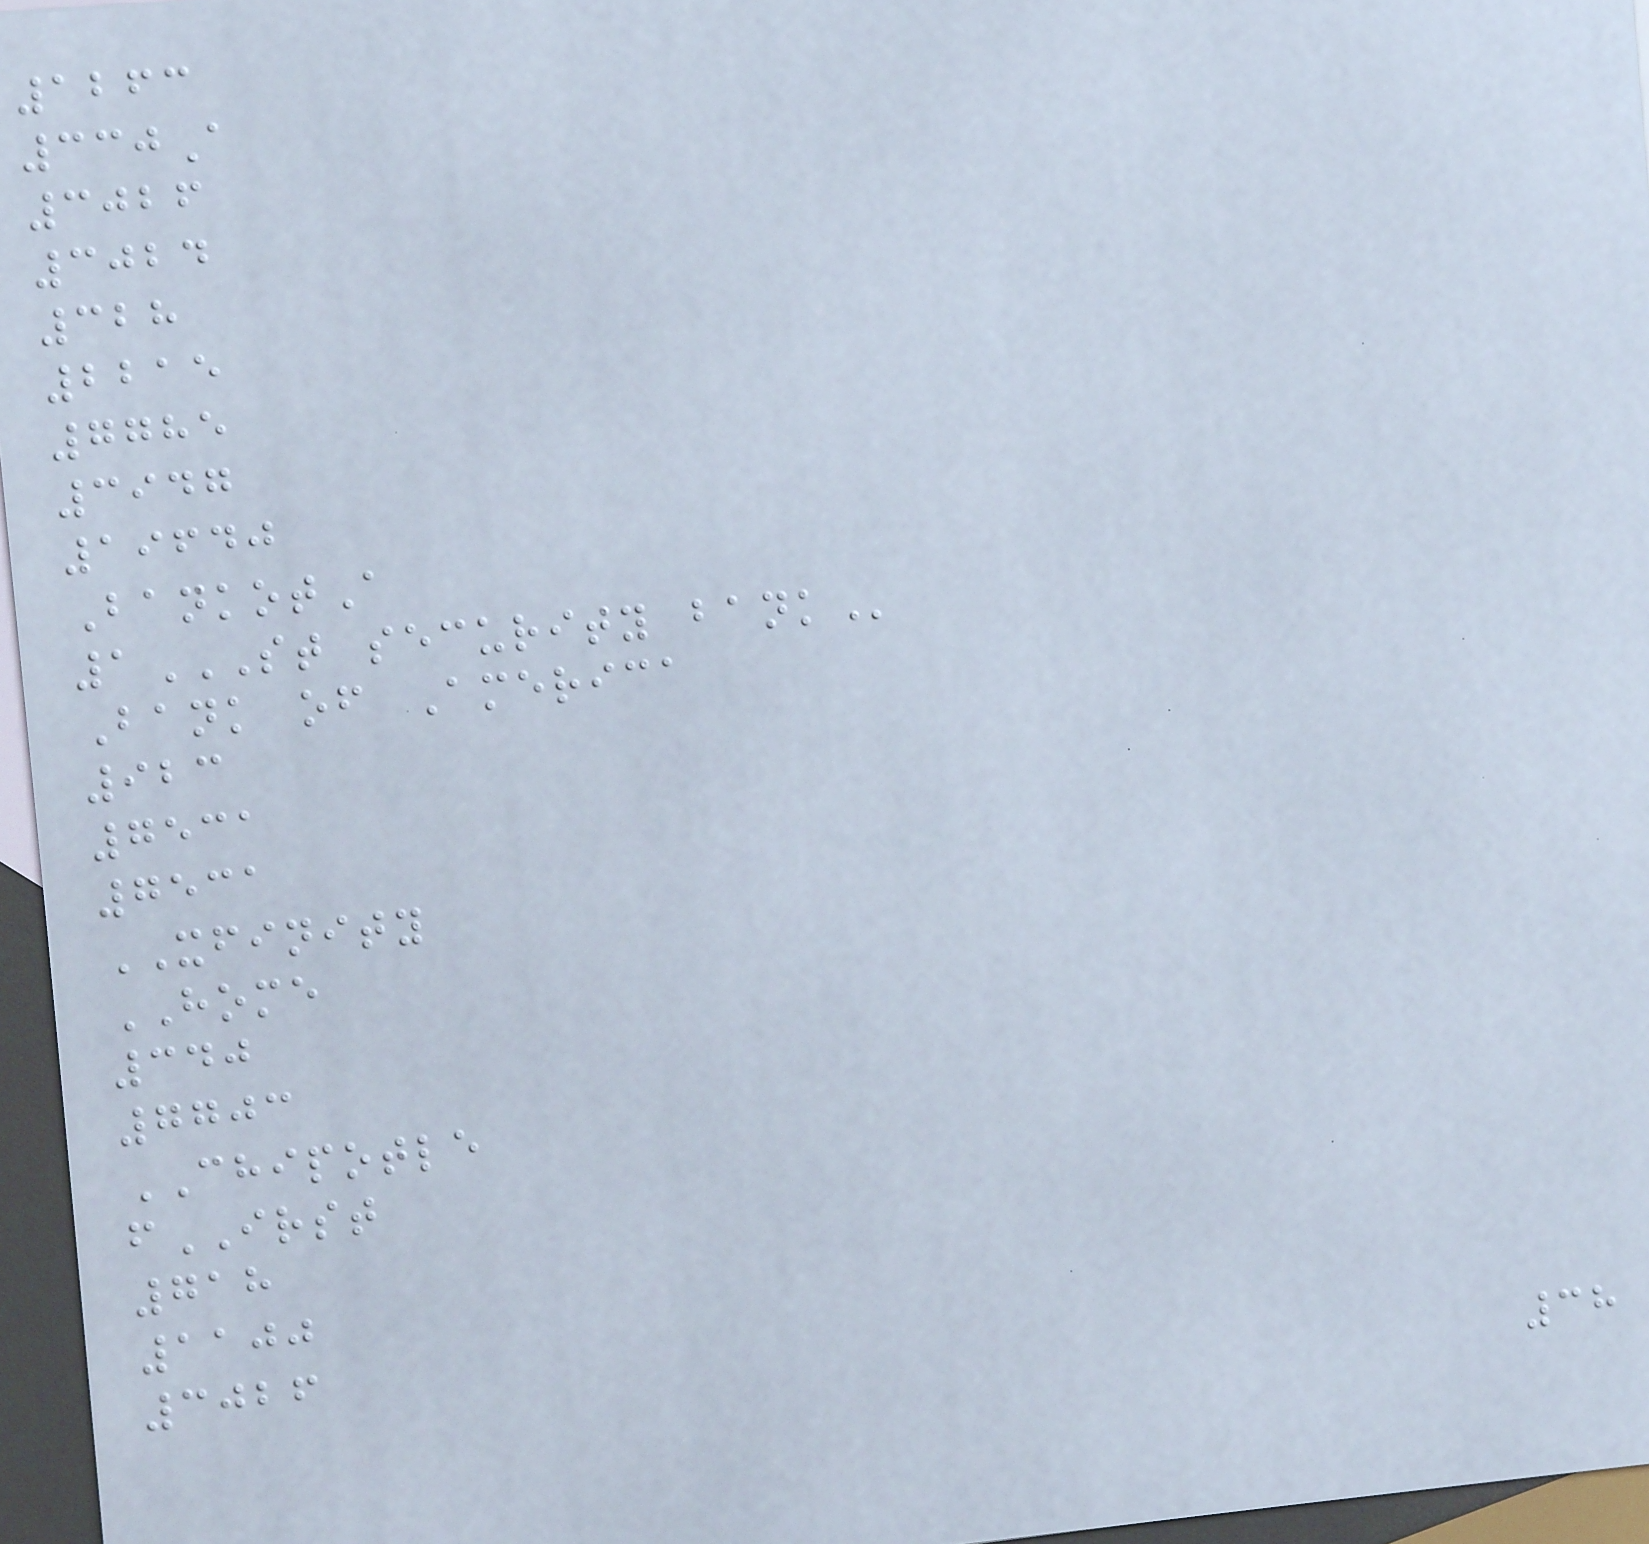1263
330A
3026
3024
328
2215
7785
3947
19640
BankotA
1ST SECURITY BANK
Bank of America
923
7531
7531
XFINITY
HOME
340
7703
CHIPOTLE
fIRST
718
1100
3026
38
